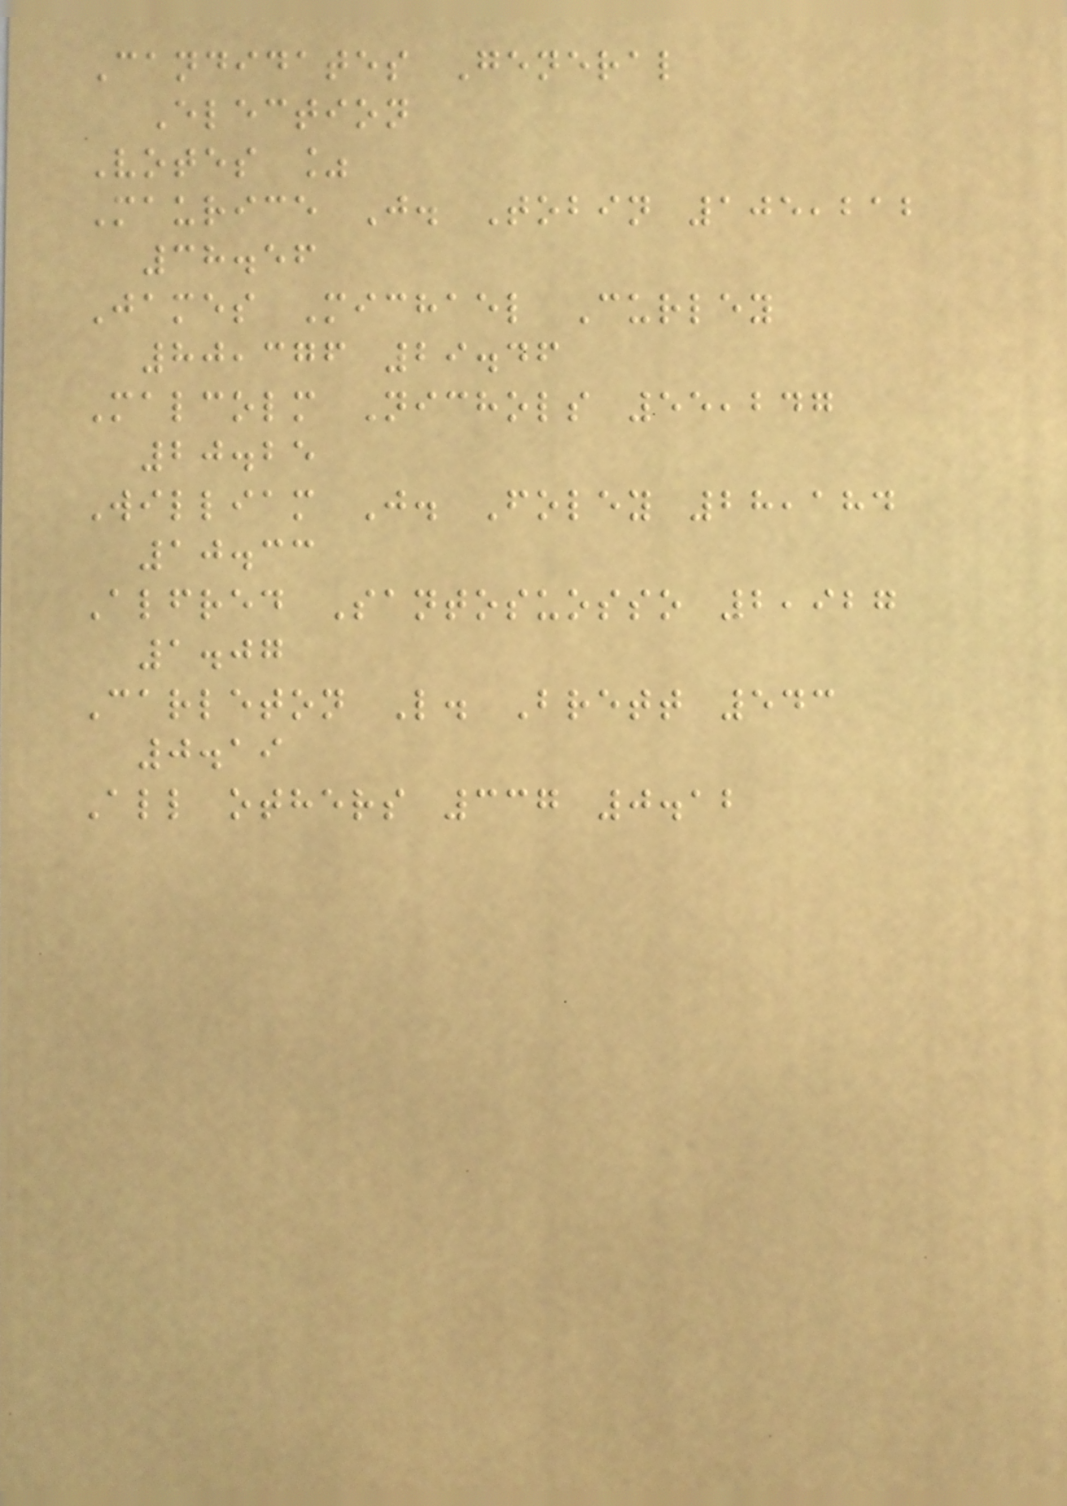Candidates General
Election
Votes %
Maurice J. Tobin 105,212
38.56
James Michael Curley
80,376 29.46
Malcolm Nichols 55,247
20.25
William J. Foley 28,184
10.33
Alfred Santosuosso 2,927
1.07
Carleton L. Brett 543
0.19
All others 337 0.12
